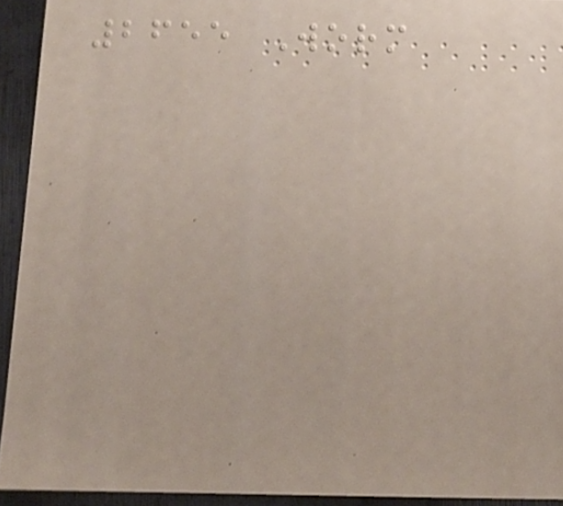2655 Worm
